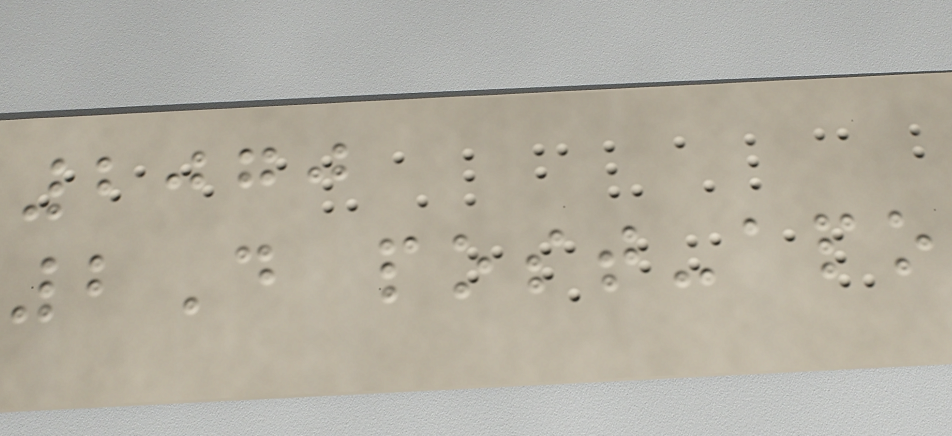2070
2D post-apo
